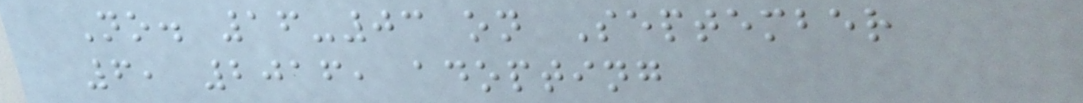No. 16-03 on September
6, 2016, adopting
